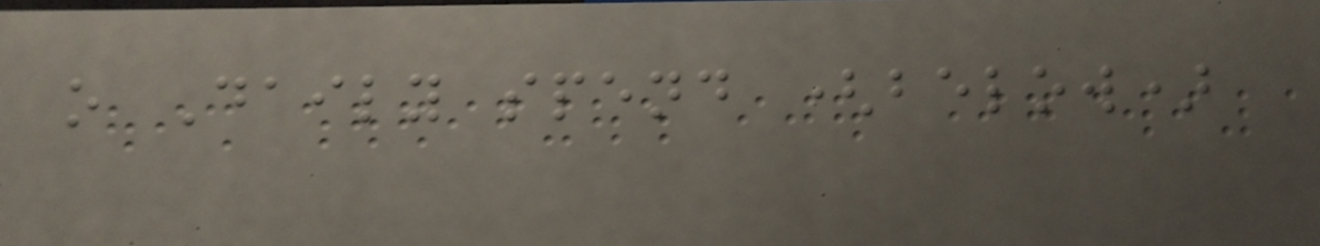o Daily spend (below)
